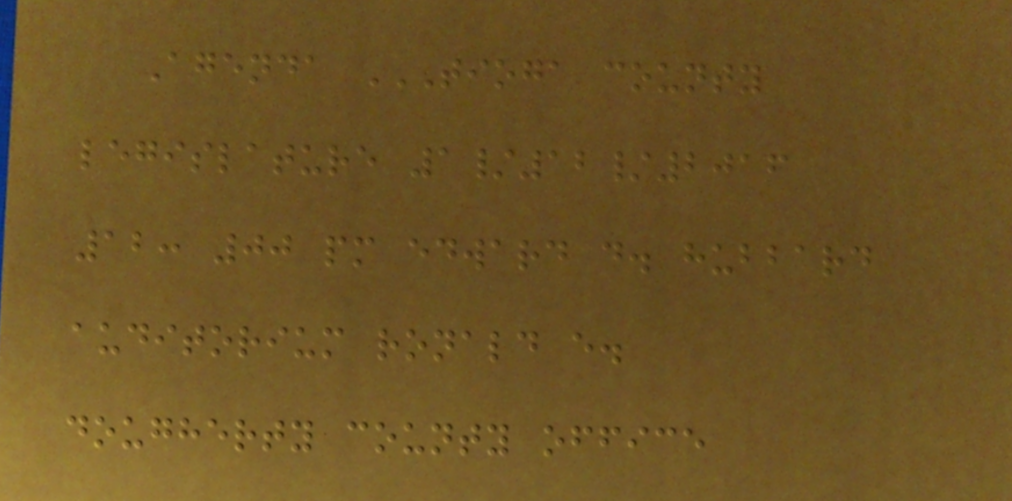Agenda TIOGA COUNTY
LEGISLATURE 1/12/2016
12: 00 PM EDWARD D. HUBBARD
AUDITORIUM RONALD E.
DOUGHERTY COUNTY OFFICE
